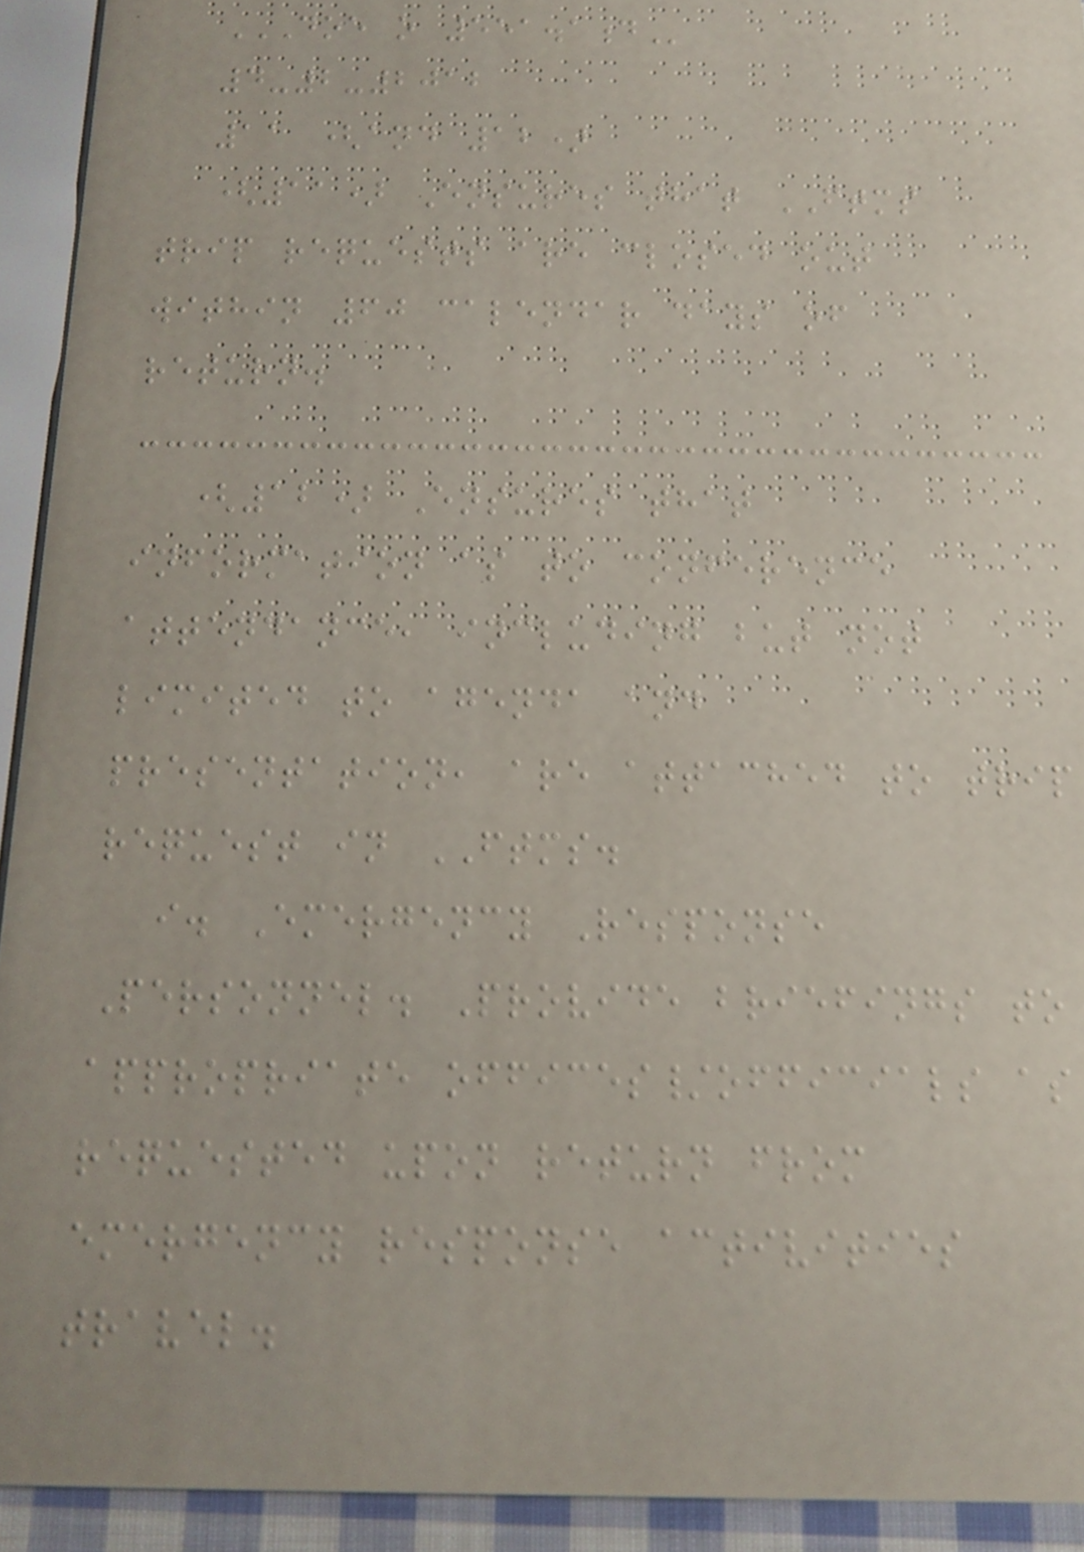DOE O 551.1D
4-2-2012
11 (and 12)
(11) Ensures that FTMS
trip requests are closed out
within 60 calendar days of
return.
(12) Ensures that
information as to conference
attendance, including but not
limited to agenda and
presentation, are attached to trip
request in FTMS.
i. Emergency Response
Personnel. Provide briefings to
appropriate offices/officials as
requested upon return from
emergency response activities
travel.
